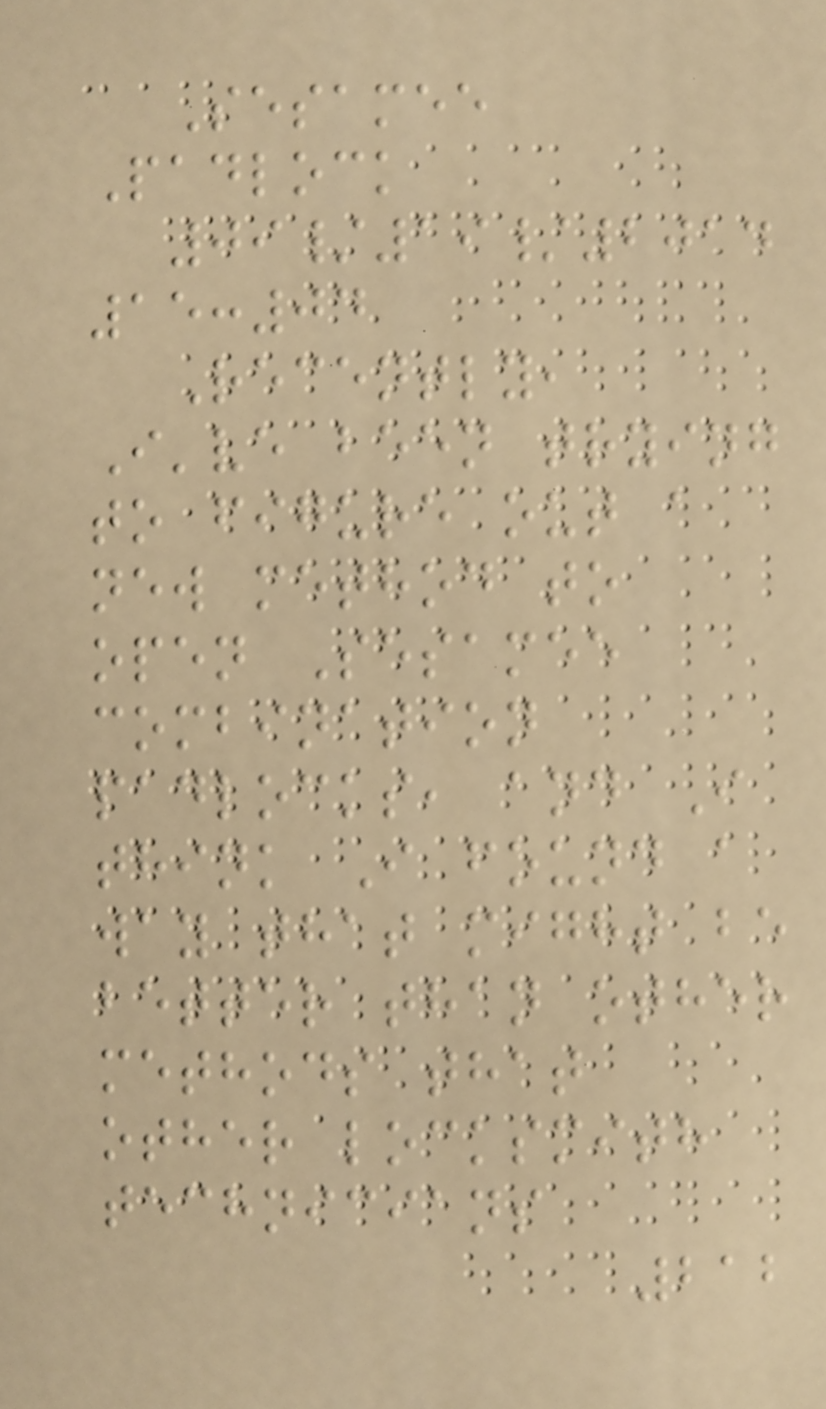Sesamee
Padlock
09/19/2014
15:04
Recently,
I've been trying
to figure out a
new method to
open Sesamee
combination
padlocks, and I
think I found a
way that might be
better than other
methods that
other locksmith
technicians
212
